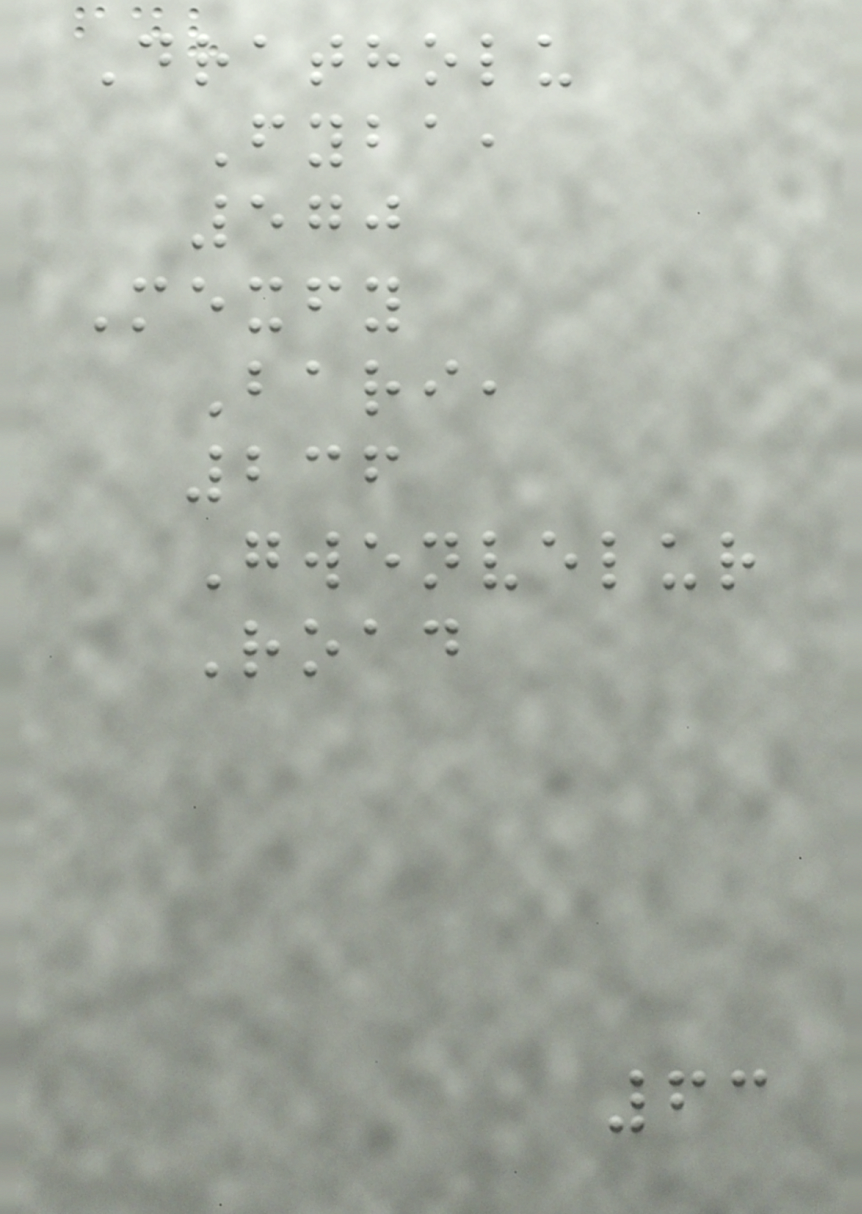Dratholu
Fyba,
570
Mexfy
Bari,
236
Gwenvelur
Road
63
